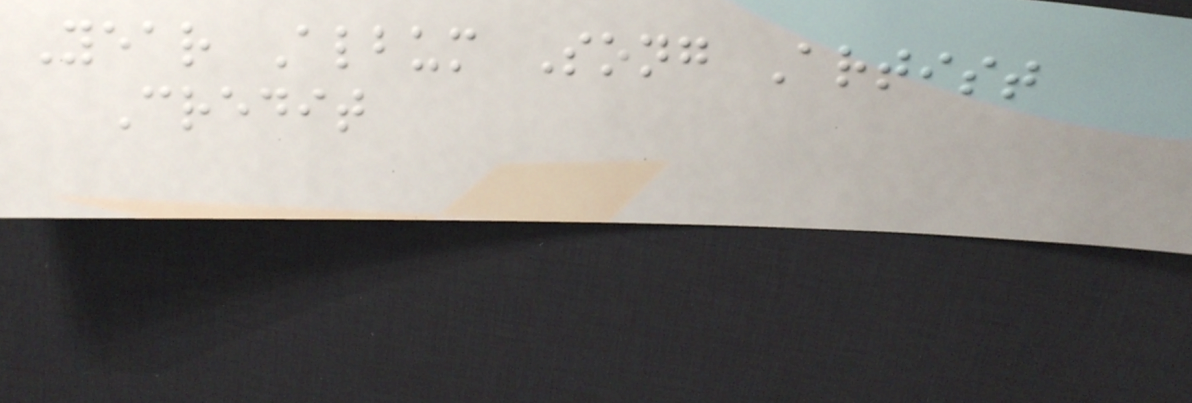Year Album Song Artist
Credit
